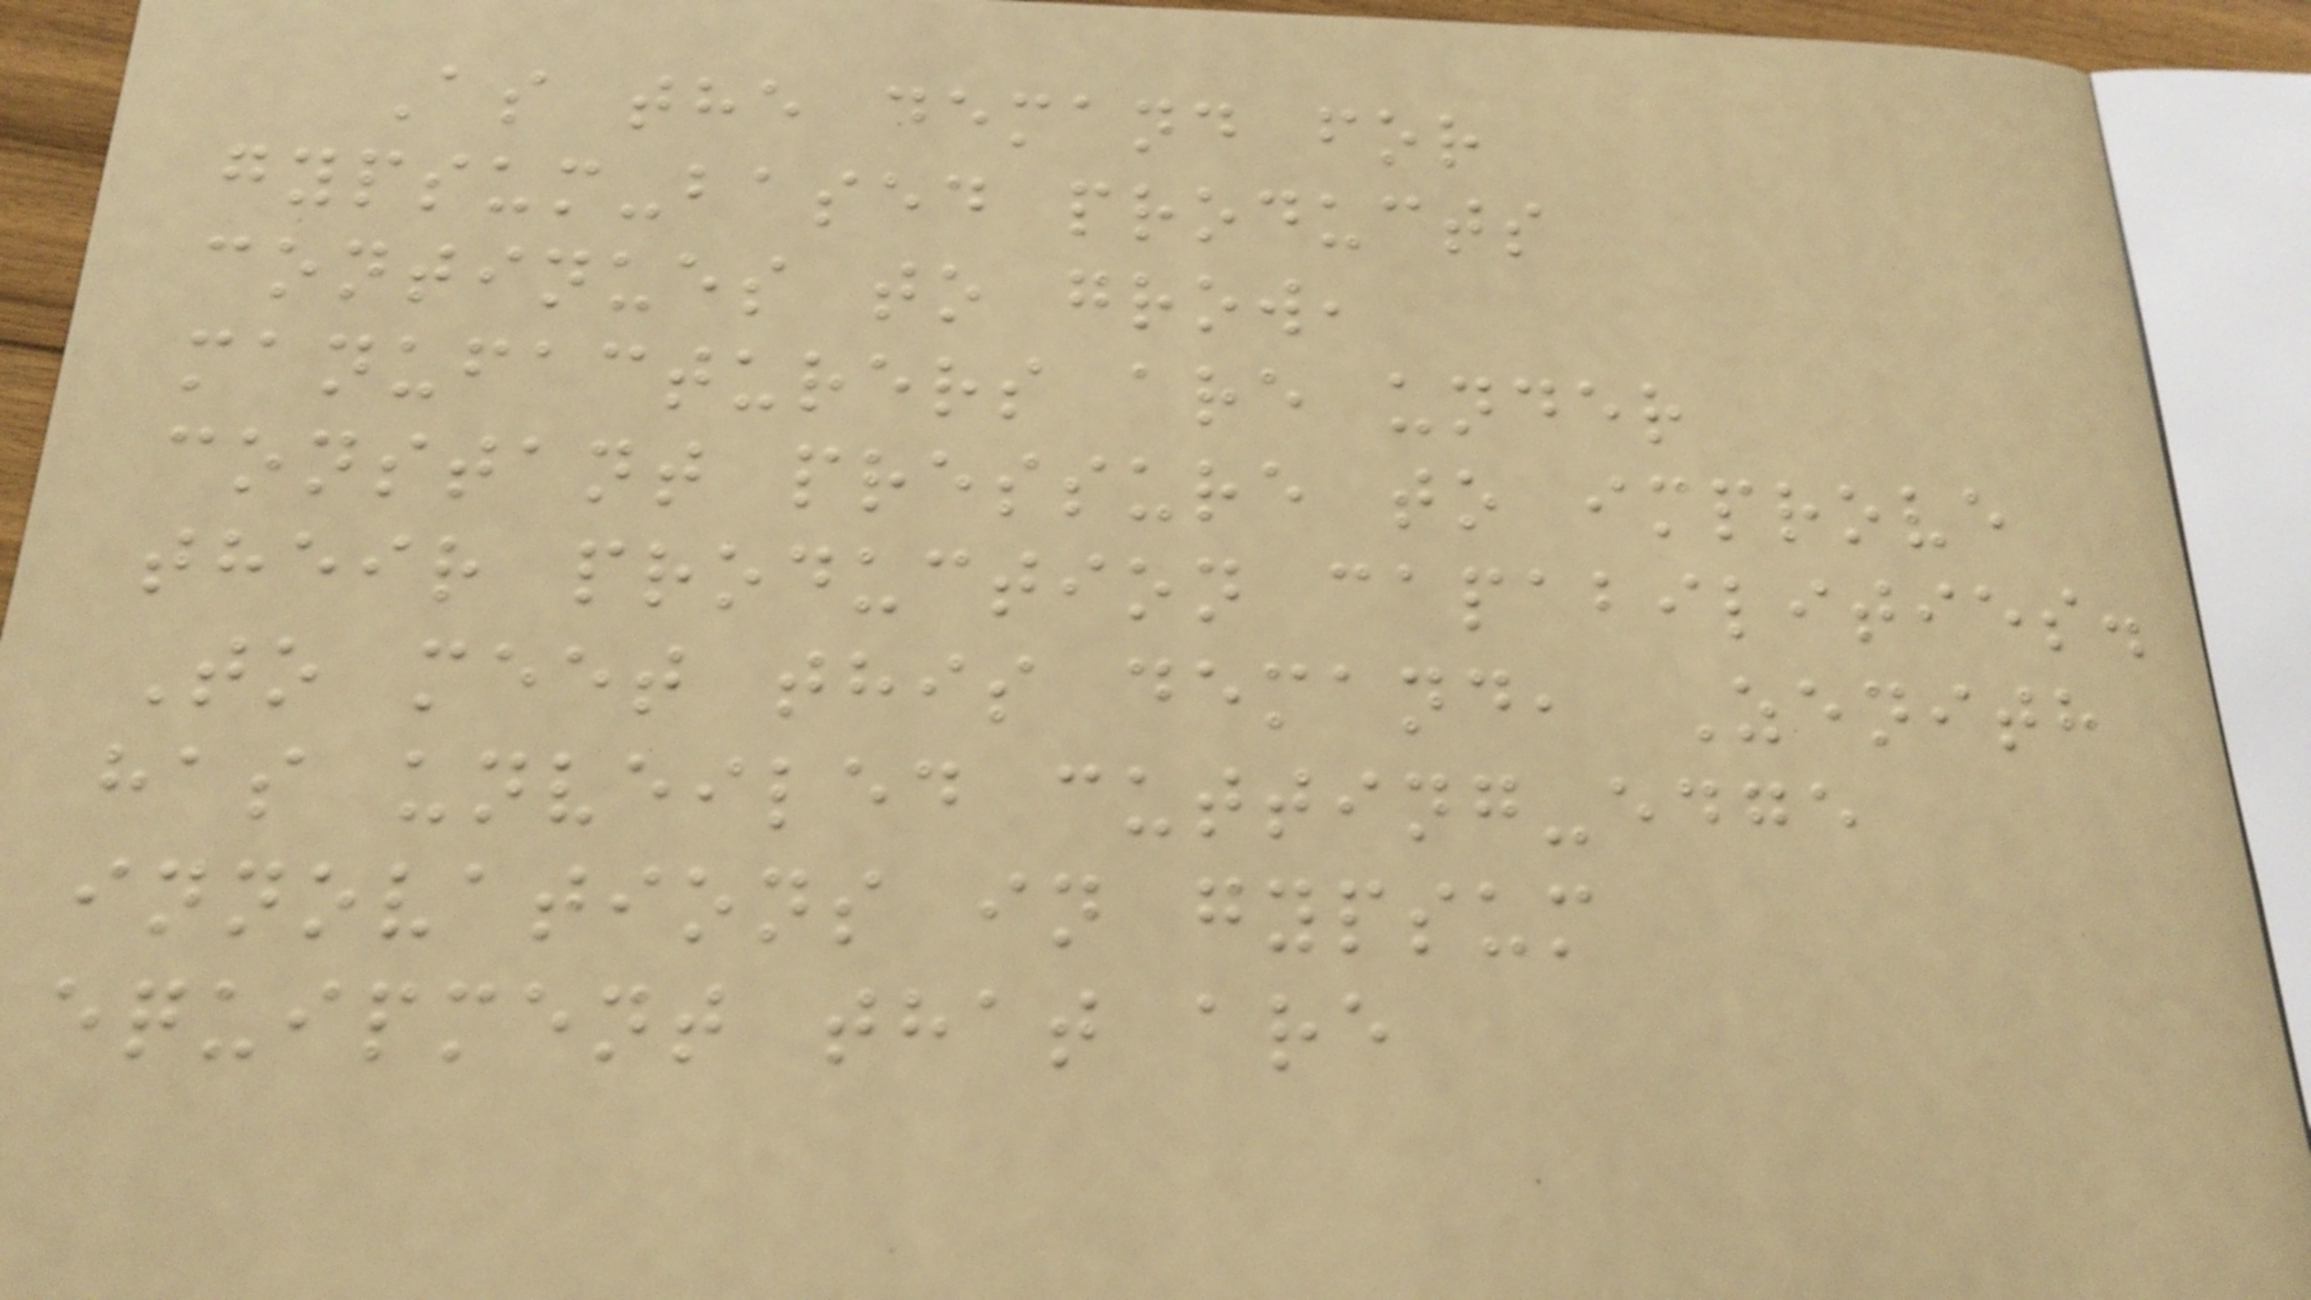As the demand for
gypsum-based products
continues to grow,
manufacturers are under
constant pressure to improve
their production capabilities.
To meet this demand, Zenith
has unveiled cutting-edge
innovations in gypsum
equipment that are
